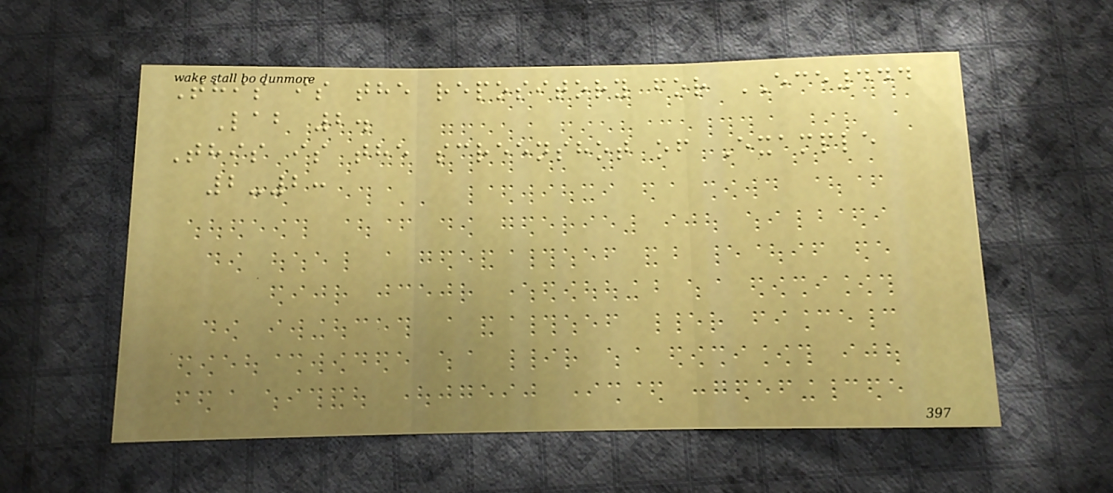This is the repository for ECE444
Lab 2.
This is the screenshot of Example
2-2:
